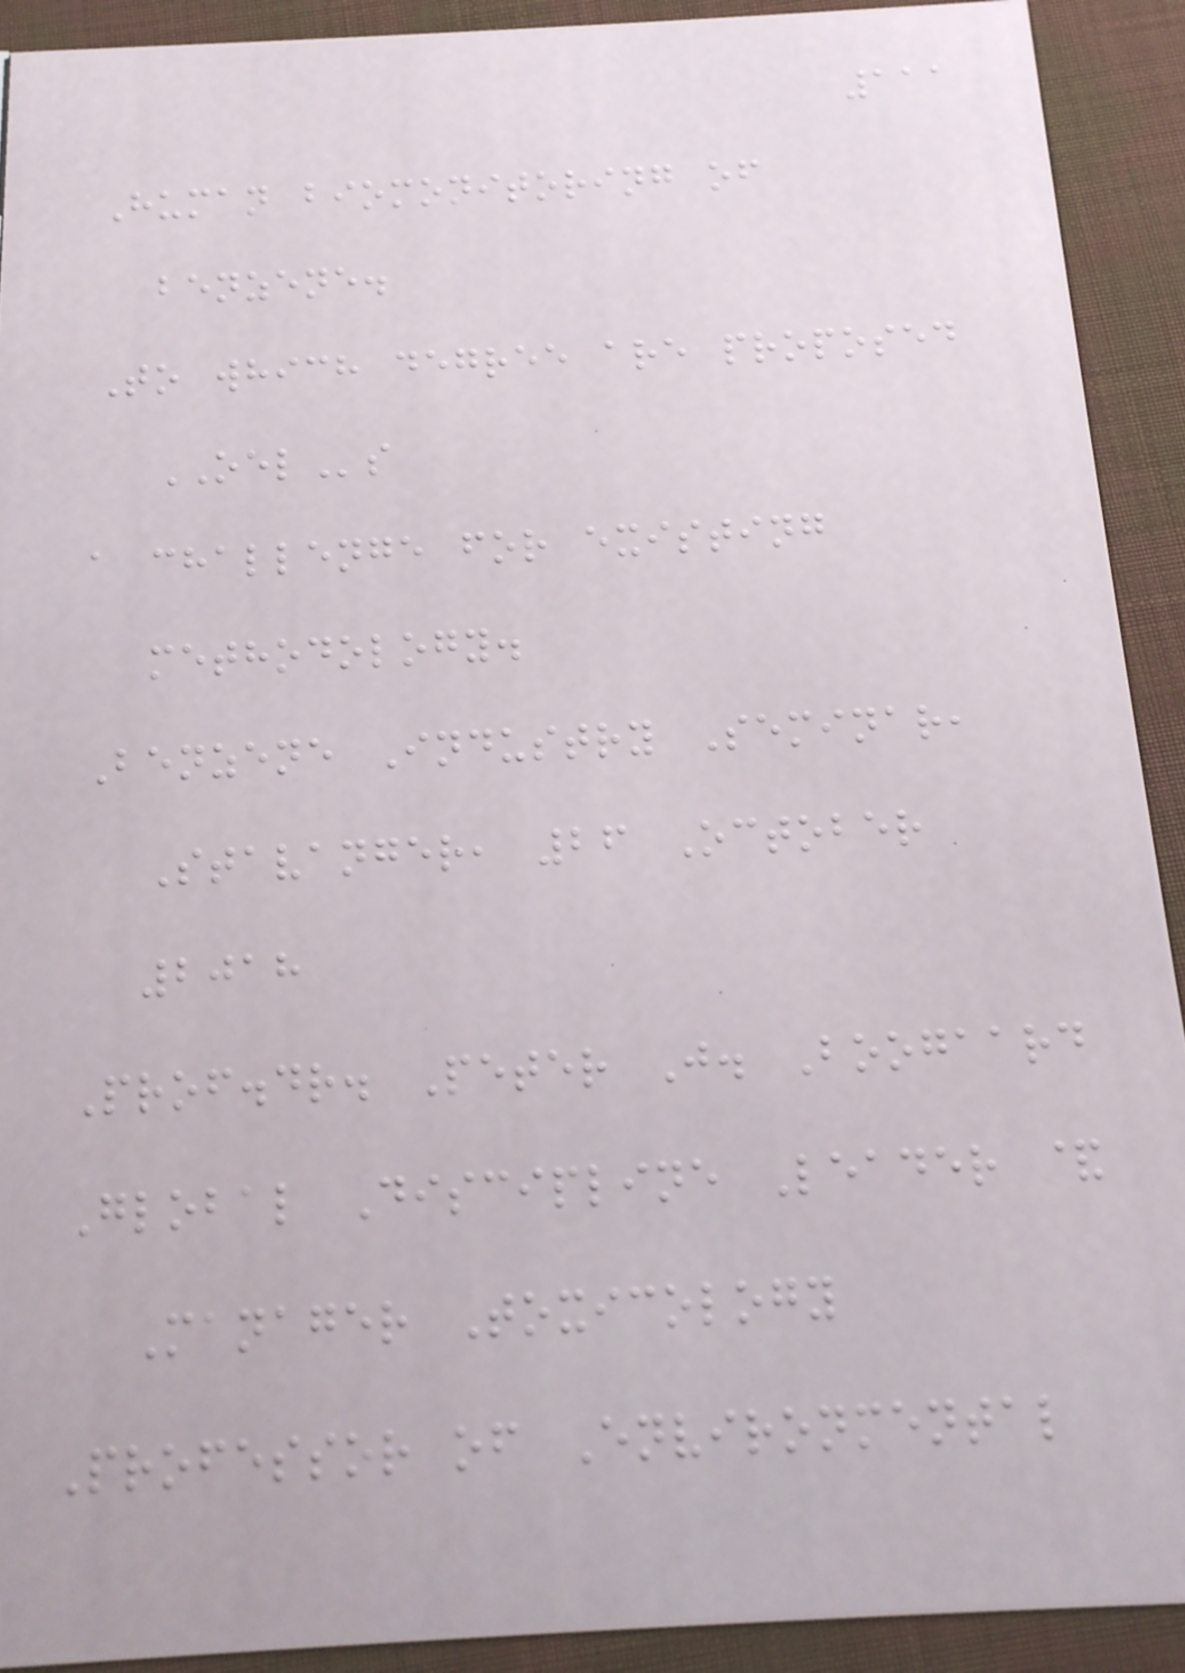111
Human biomonitoring of
benzene.
To which degree are proposed
OELs
a challenge for existing
methodology.
Benzene Industry Seminar,
Stavanger, 26 October
2018
Prof.dr. Peter J. Boogaard
Global Discipline Leader &
Manager Toxicology
Professor of Environmental
